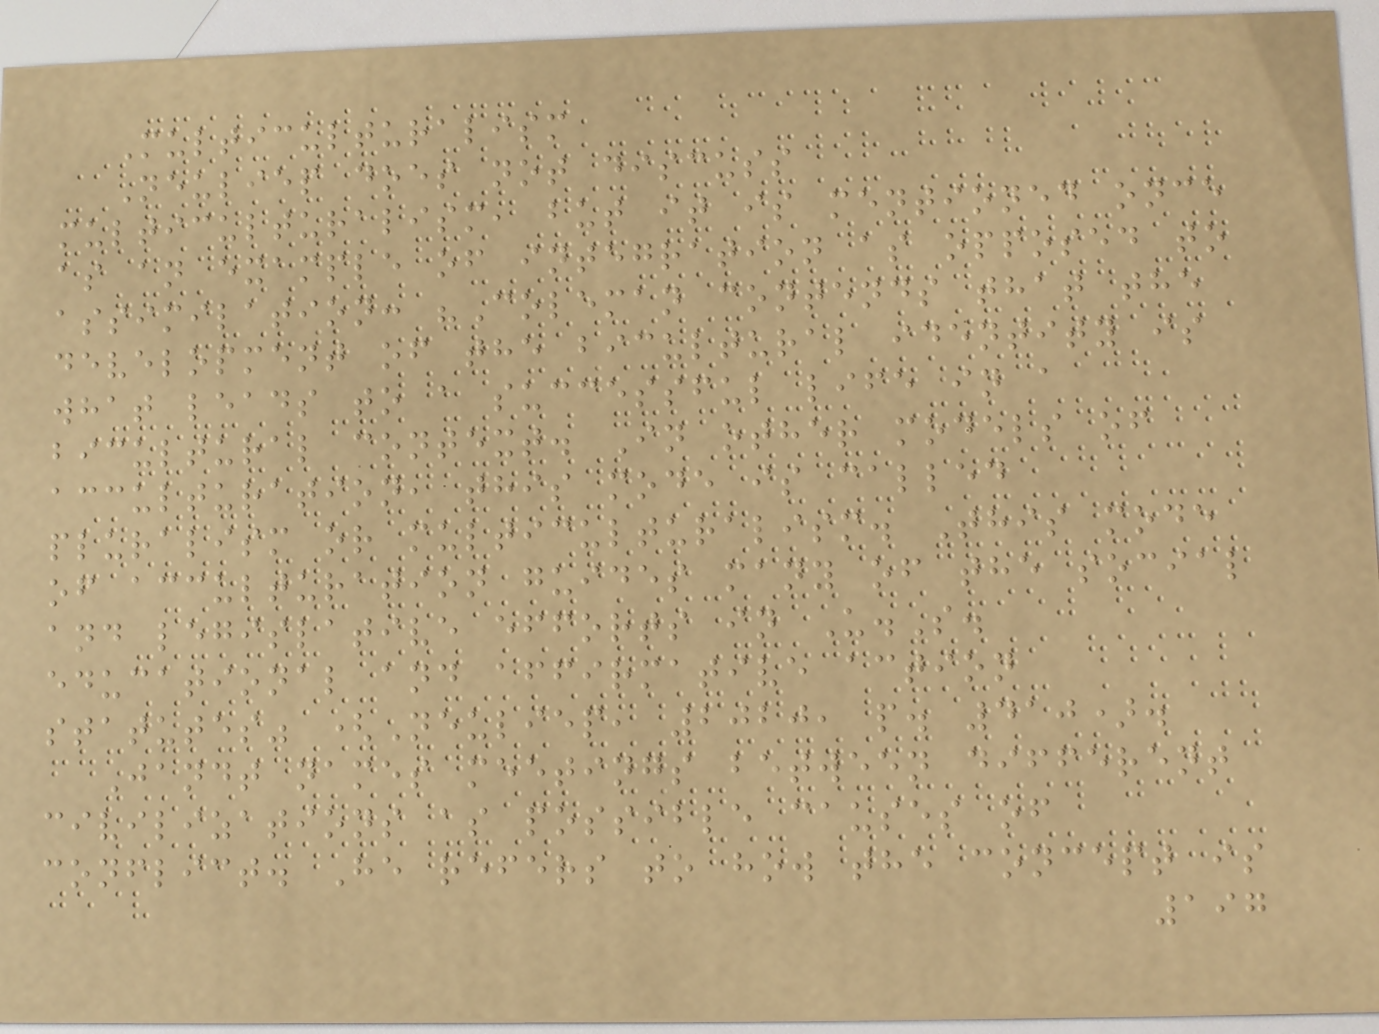Multiculturalism
Neuliep does not discuss
multiculturalism, but it is mentioned once
as an example of integration as opposed to
assimilation: "Coleman contends that the
development of the bicultural identity is
what leads to a successful life in a
bicultural context. In other models of
acculturation, this mode is called
pluralism or multiculturalism. This mode
of acculturation guides many of the social
and legislative efforts in U.S.
educational and affirmative action
statutes" (Neuliep, 2020, p. 410).
Jandt names meetings between different
civilizations as possible causes of
conflict. He refers to how the concept is
197
